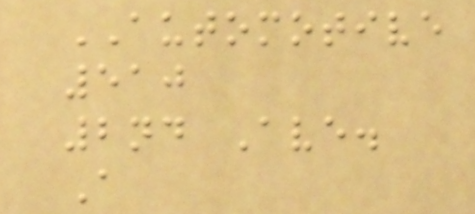AUTOMOTIVE
510
2nd Ave.
A
